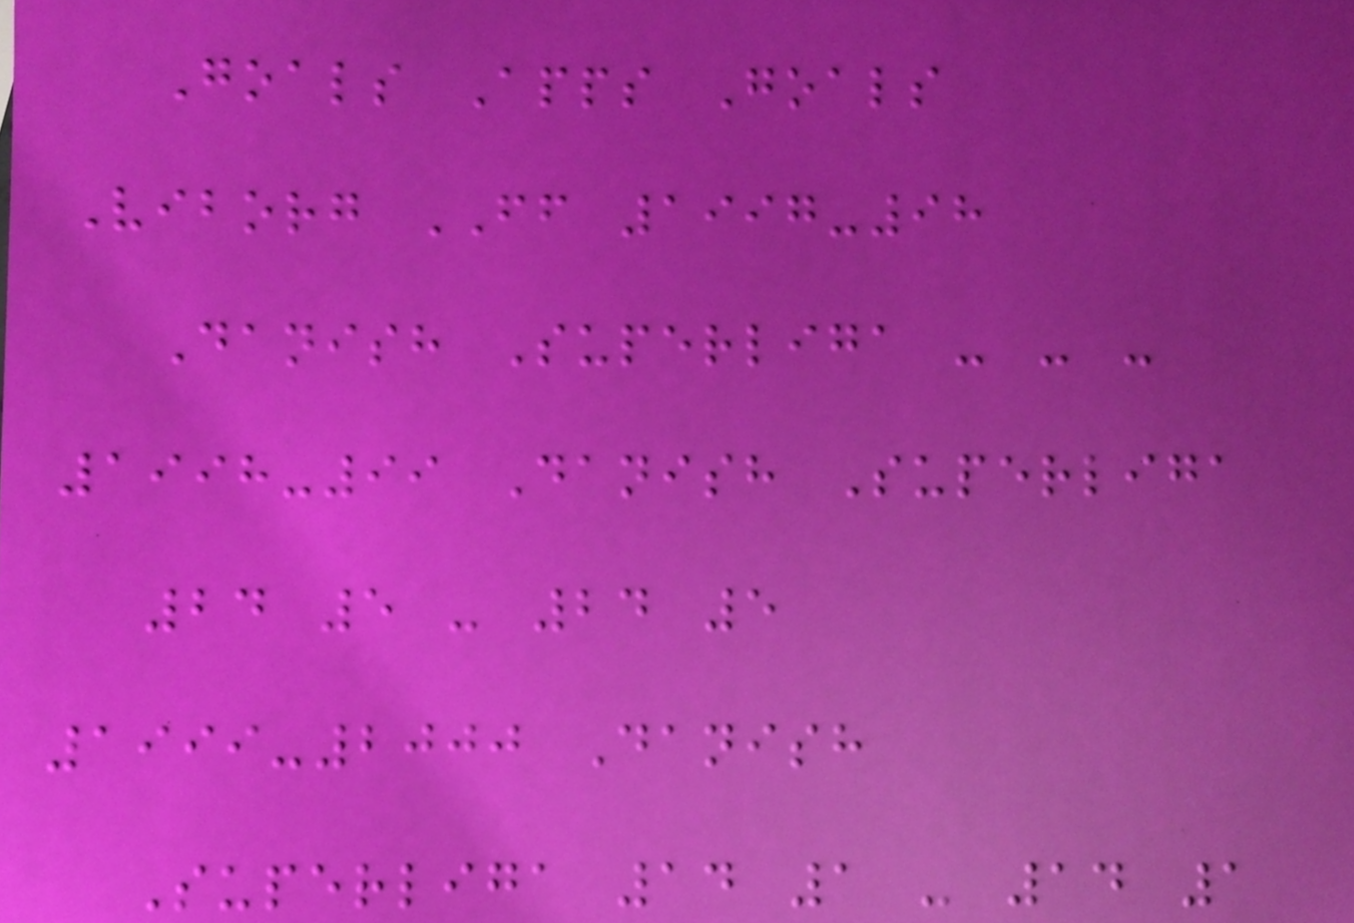Goals Apps Goals
Viborg FF 1997-98
Danish Superliga - - -
1998-99 Danish Superliga
24 5 - 24 5
1999-2000 Danish
Superliga 14 1 - 14 1
